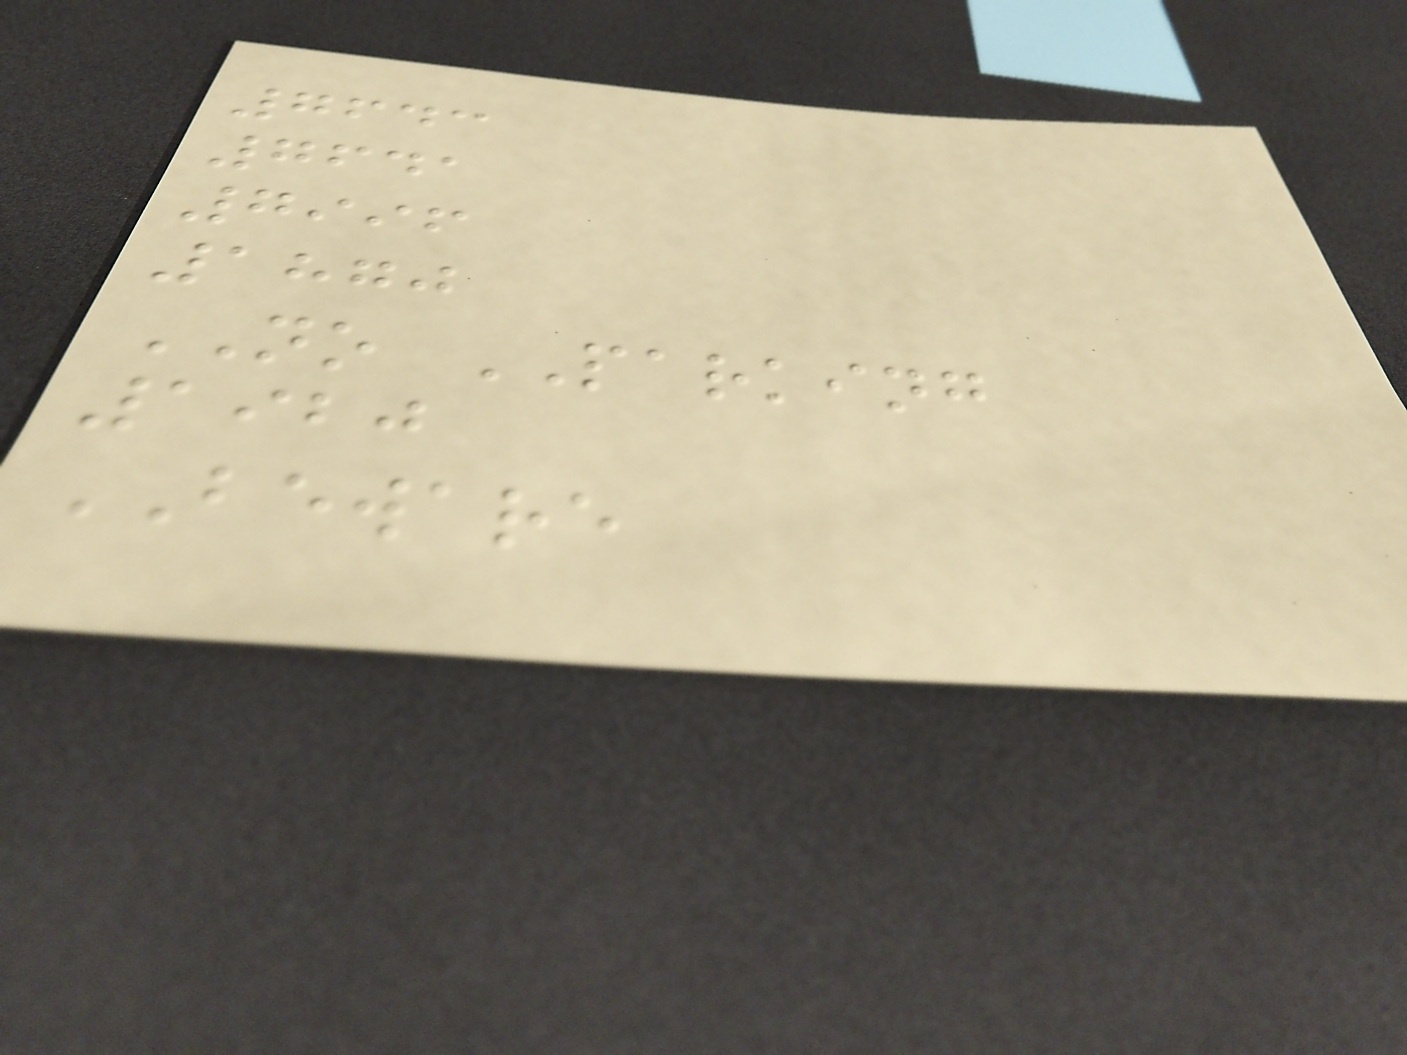7643
7641
7996
1870
NO PARKING
1920
BEWARE
